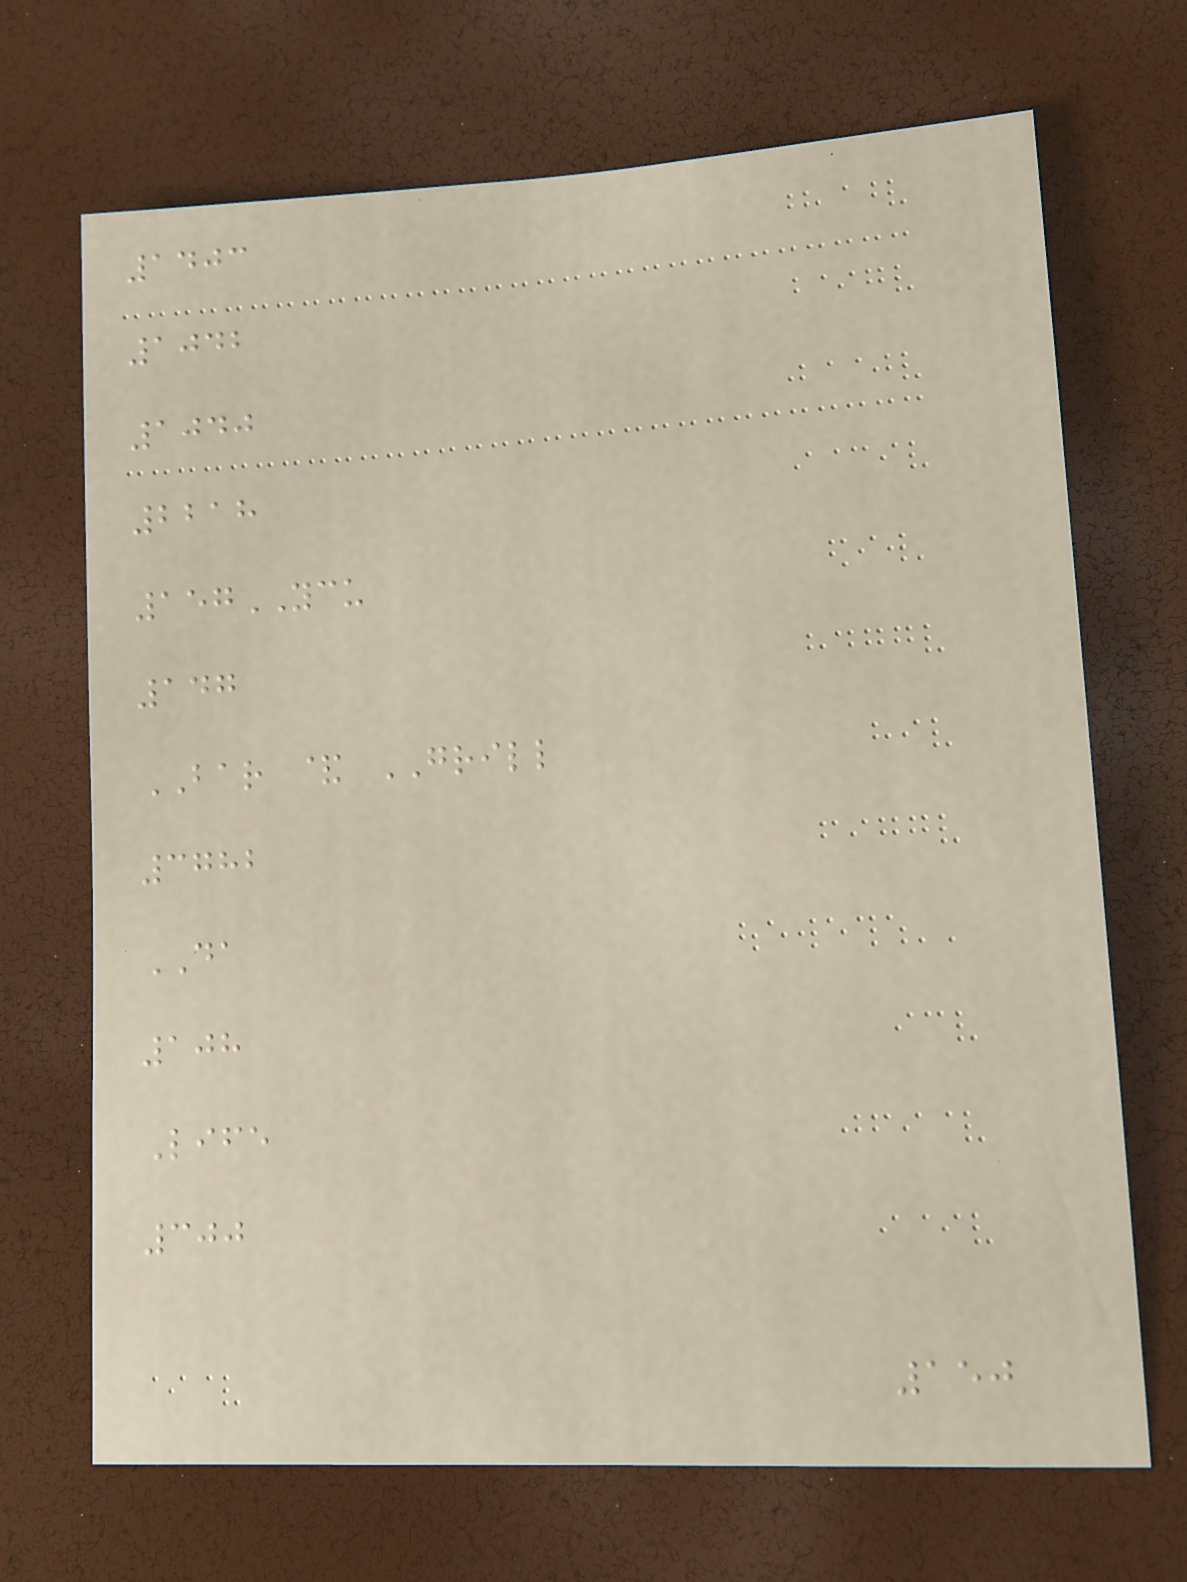1403
1042
1040
2218
157YCU
147
BAR & GRILL
3782
DA
108
Life
300
150
